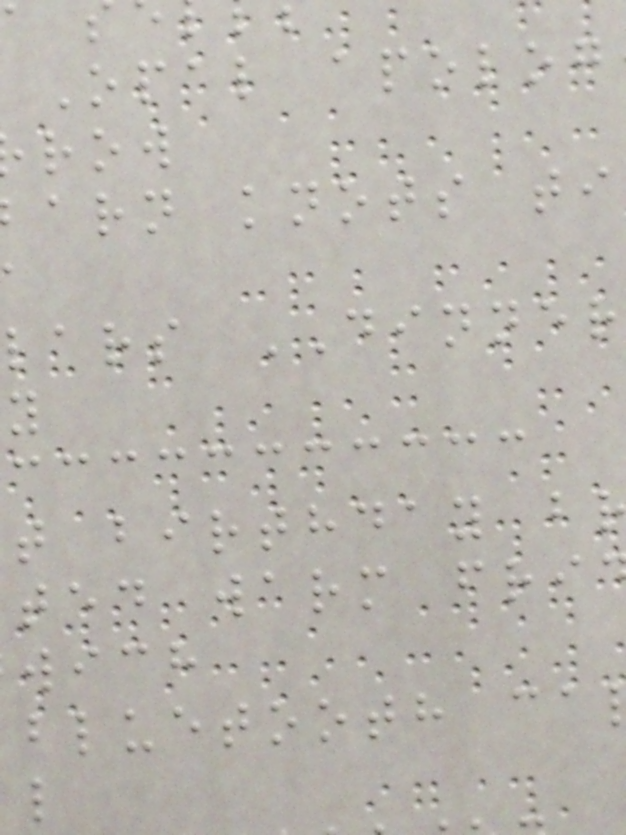Opal apolog
arn knots ti
lars DINNER
t birthday b
ted warm fri
wich
bluetooth ca
